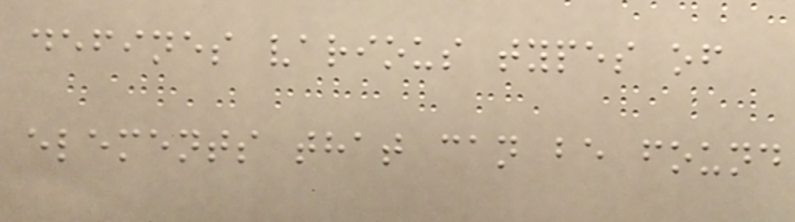defines various types of
elements that can be found
